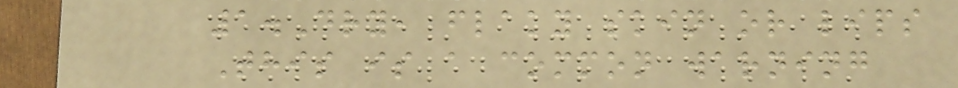1.Dry, flaky skin or lips
This is a common warning
